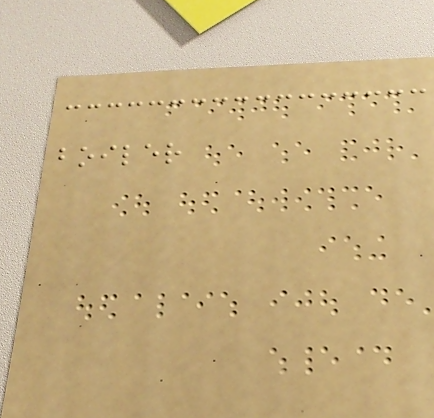boiler
